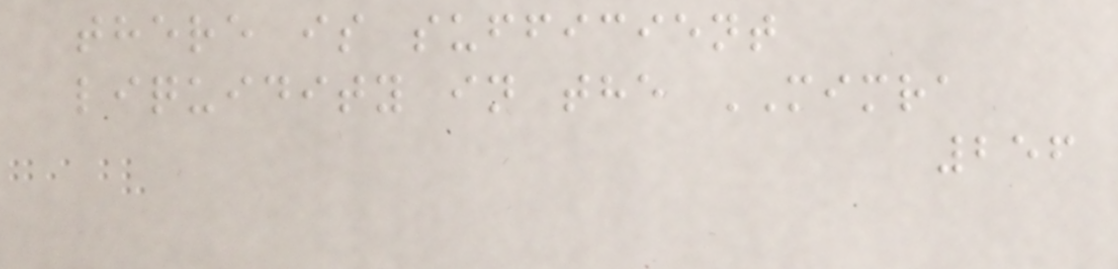there is sufficient
liquidity in the MIMRA
256
